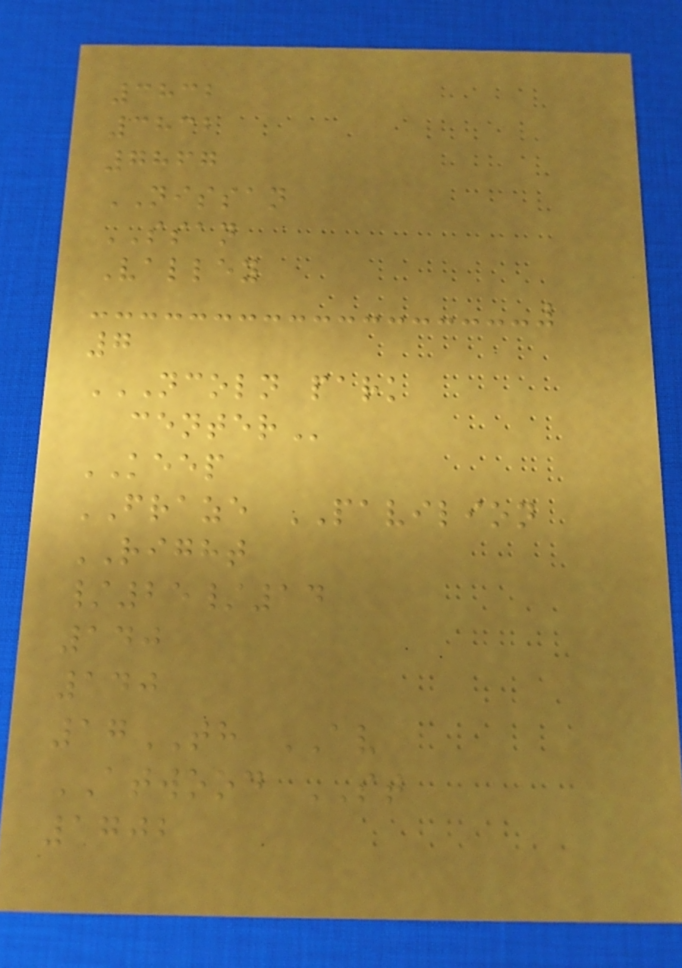3832
3832
7867
NISSAN
SSAN
Valley
7
NCOLN PARK
CENTER
KEEP
FRAZE PAVILION
RIGHT
/25/14
140
140
17TH AV
ATWOOD ST
1702
